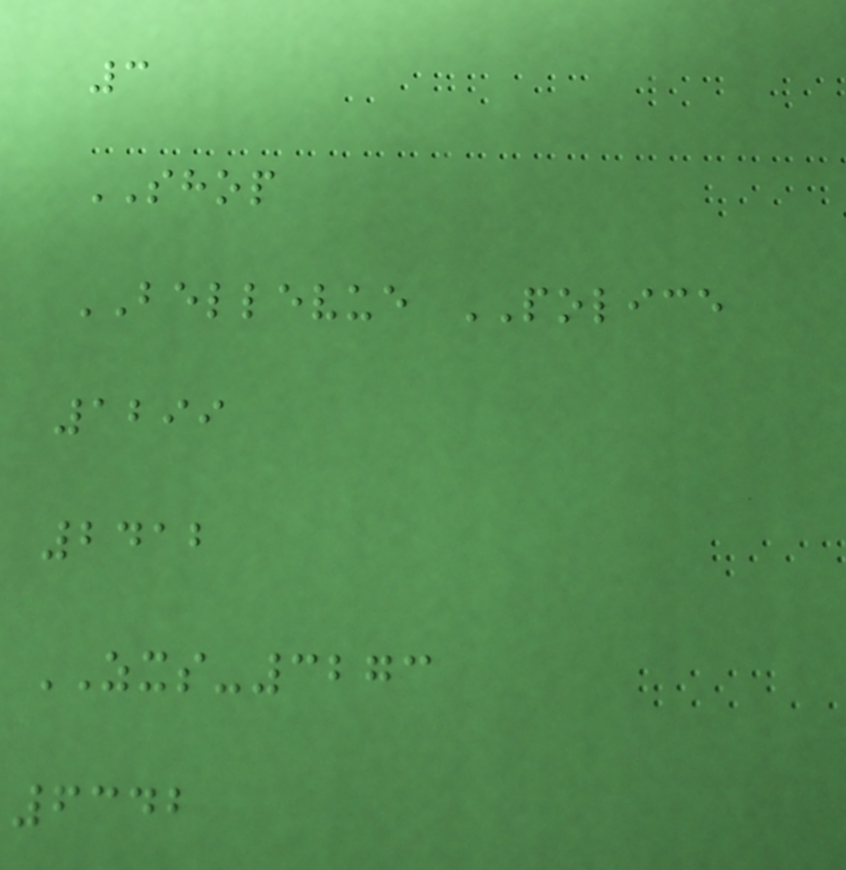3
SHOP
BELLEVUE POLICE
1299
2412
ZXS-3273
6342
